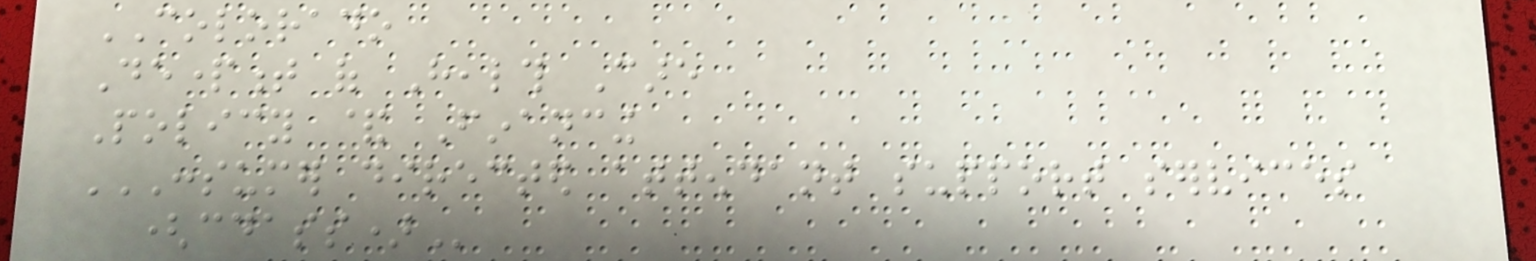COLORADO
Department of Health Care
Policy & Financing
CONSUMER DIRECTED ATTENDANT SUPPORT SERVICES
(CDASS)
